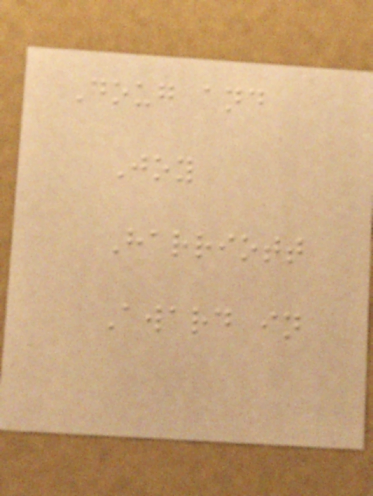Doug and
Joy
Harriott
Award in
